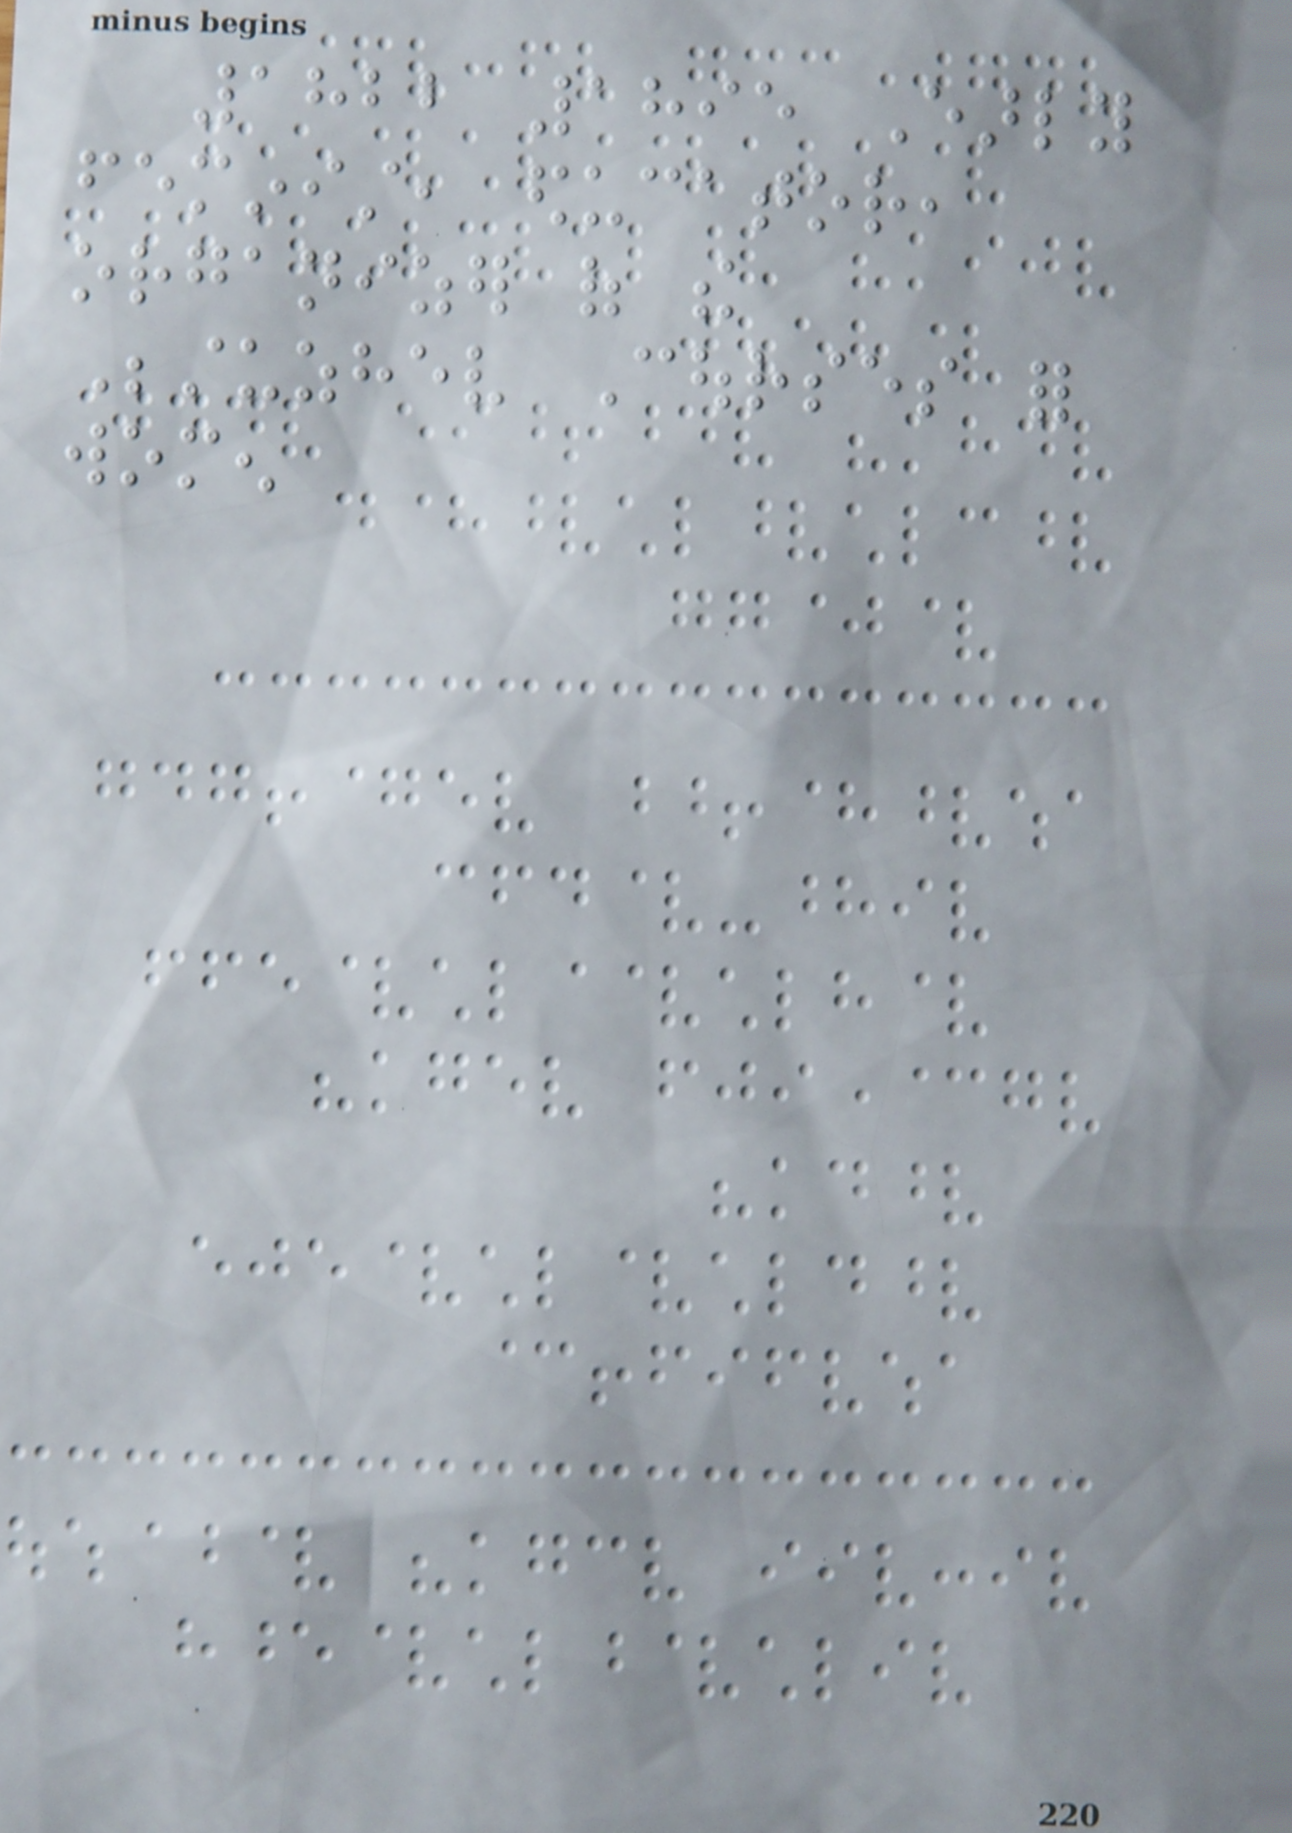1822 1895 Early
feminist, educator,
organizer of the
Bestuzhev Courses for
women
